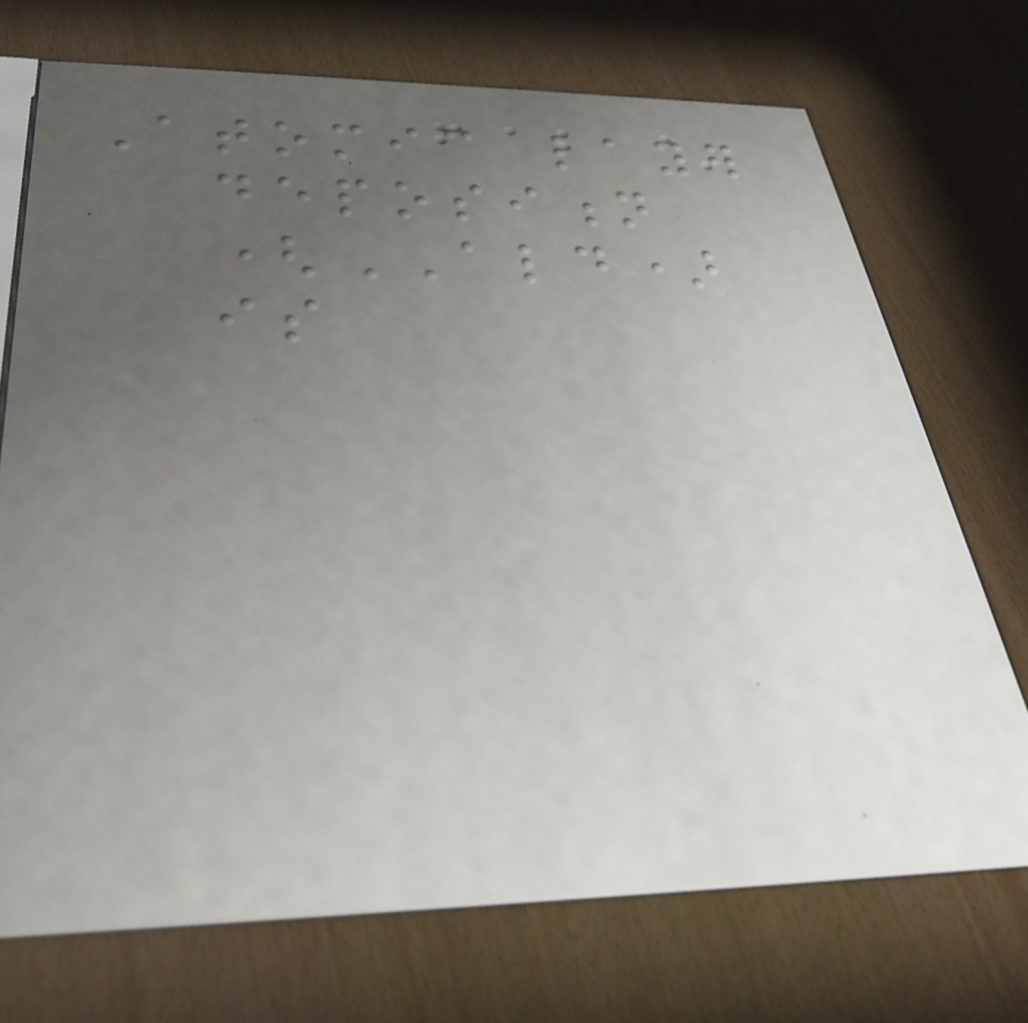Atomic layer
deposition
(ALD)
is
